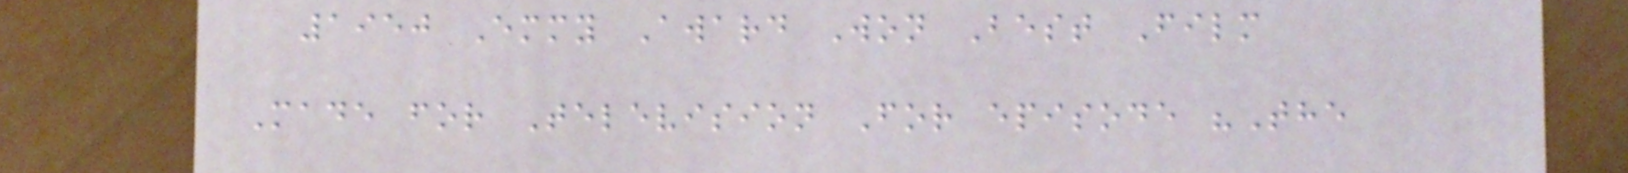1950 Emmy Award Won Best Film
Made for Television For episode "The
